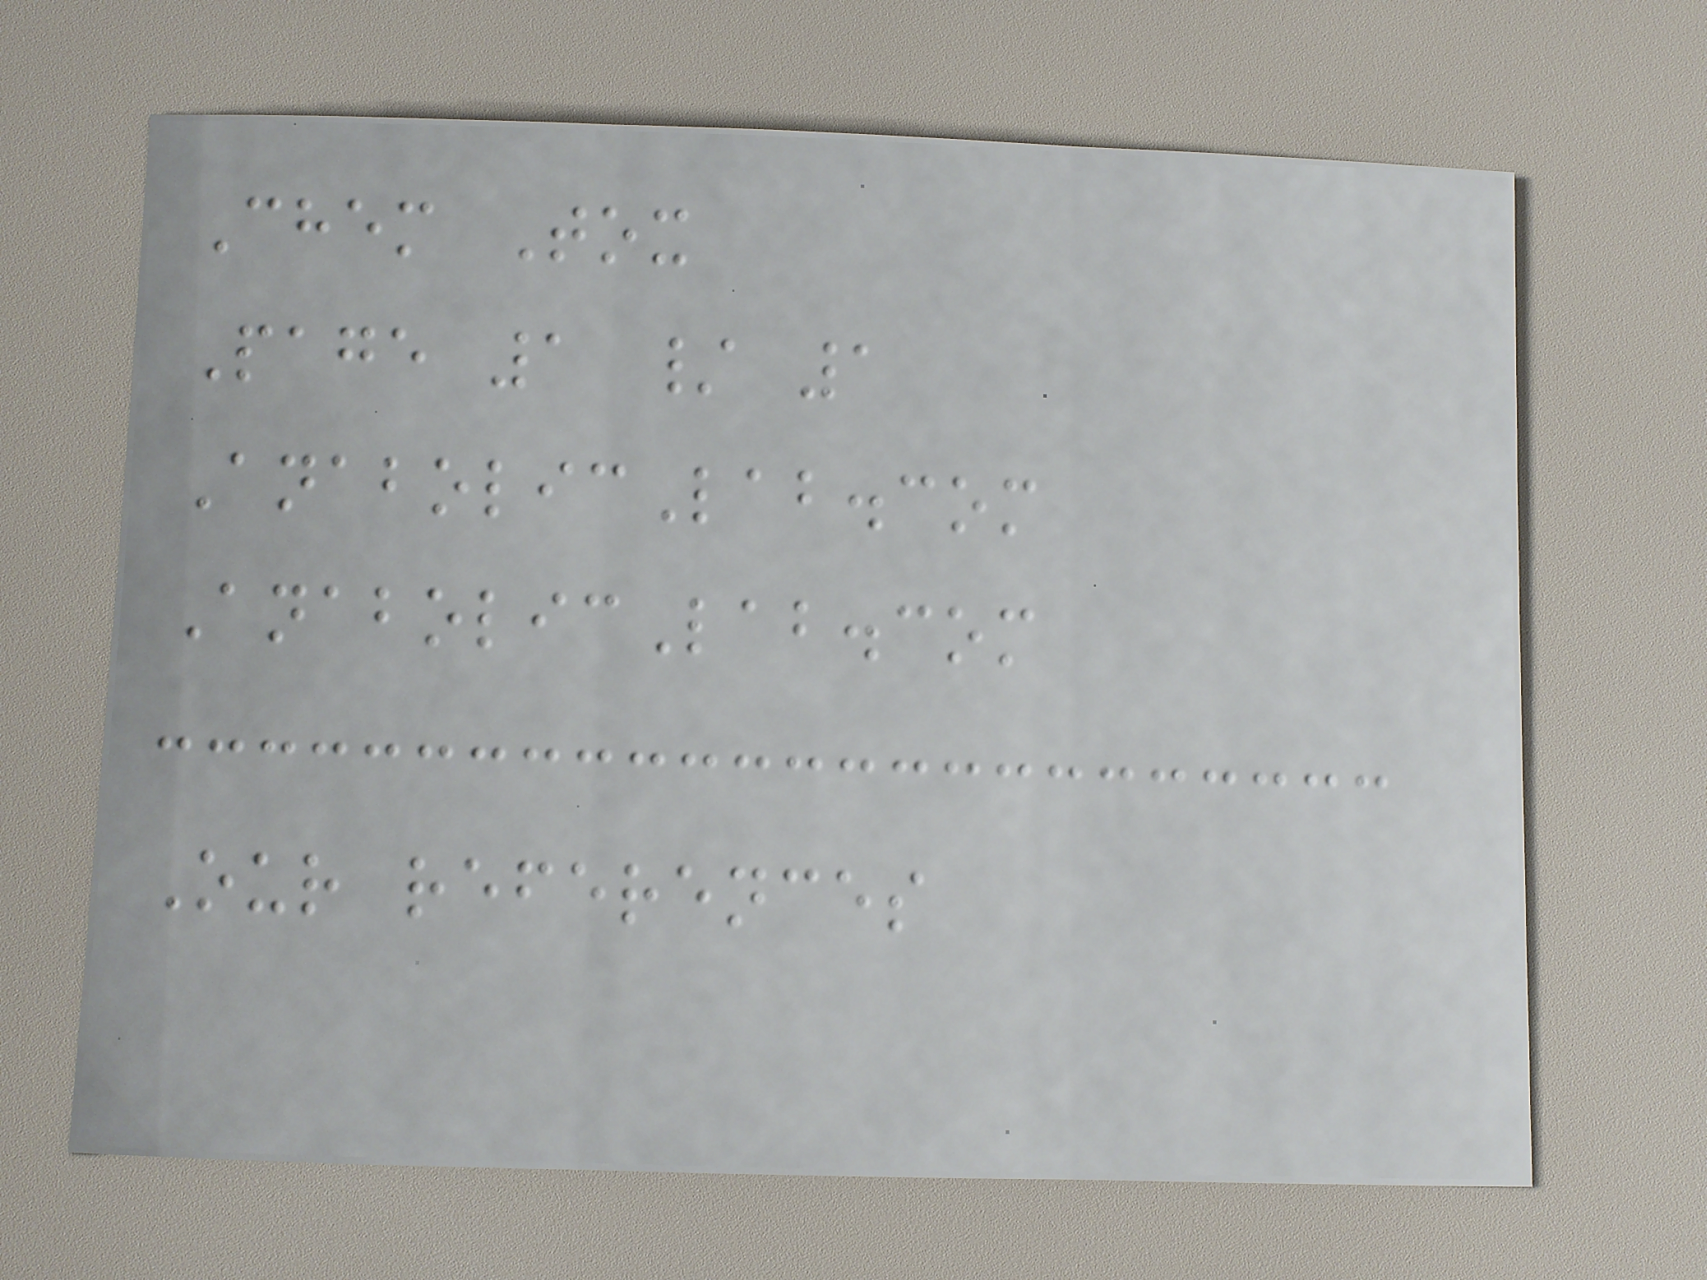Chem Tox
Page 1 / 1
AnabolicLab.com
AnabolicLab.com
Our references
